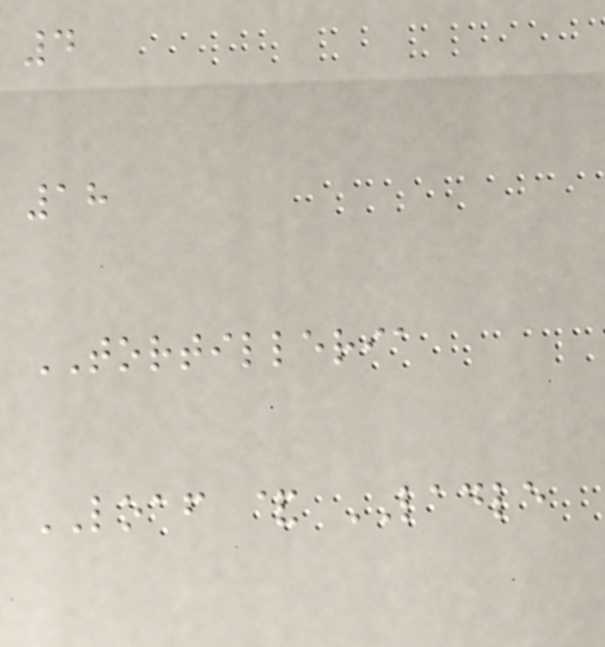4
18
TORTILLERIA
LOAF & LADLE
